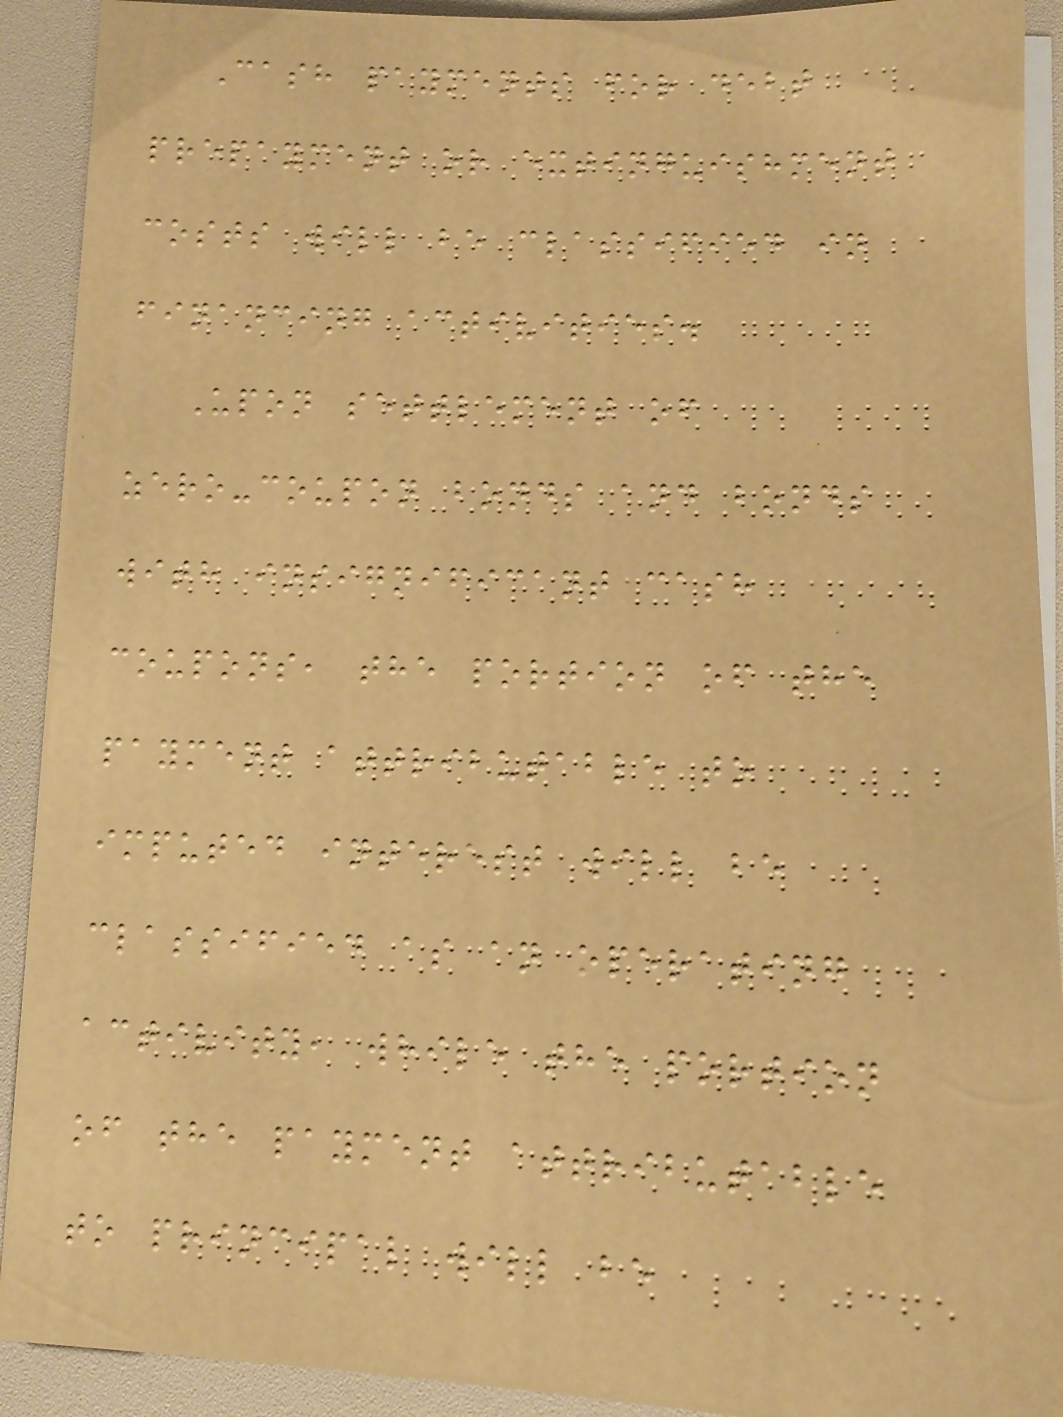Cash payments for debt
prepayment or extinguishment
costs will be classified in
financing activities.
Upon settlement of
zero-coupon bonds and bonds
with insignificant cash
coupons, the portion of the
payment attributable to
imputed interest will be
classified as an operating
activity, while the portion
of the payment attributable
to principal will be
